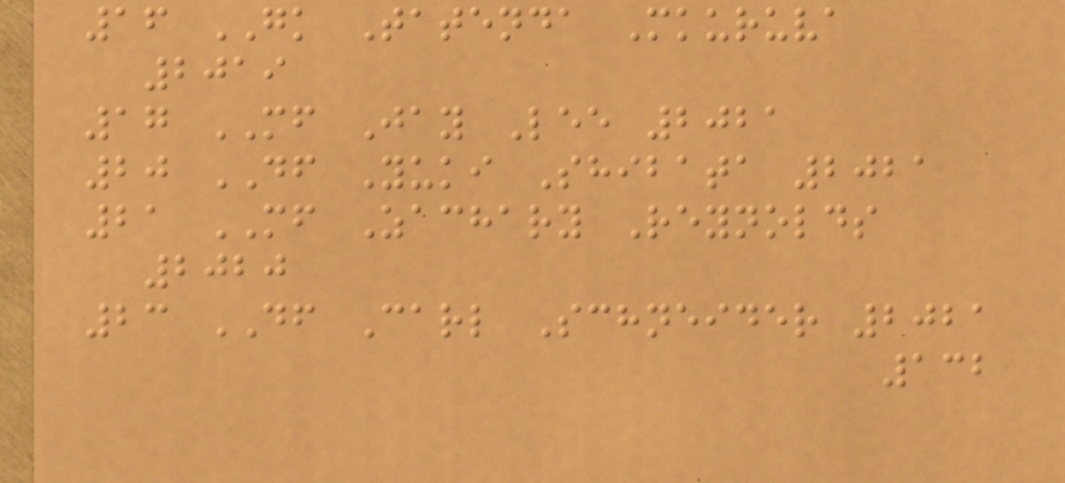16 GK Tatenda Mkuruva
2019
17 MF Jay Lee 2021
20 DF Yuki Shibata 2021
21 MF Zachary Reynolds
2020
23 DF Carl Schneider 2021
132
